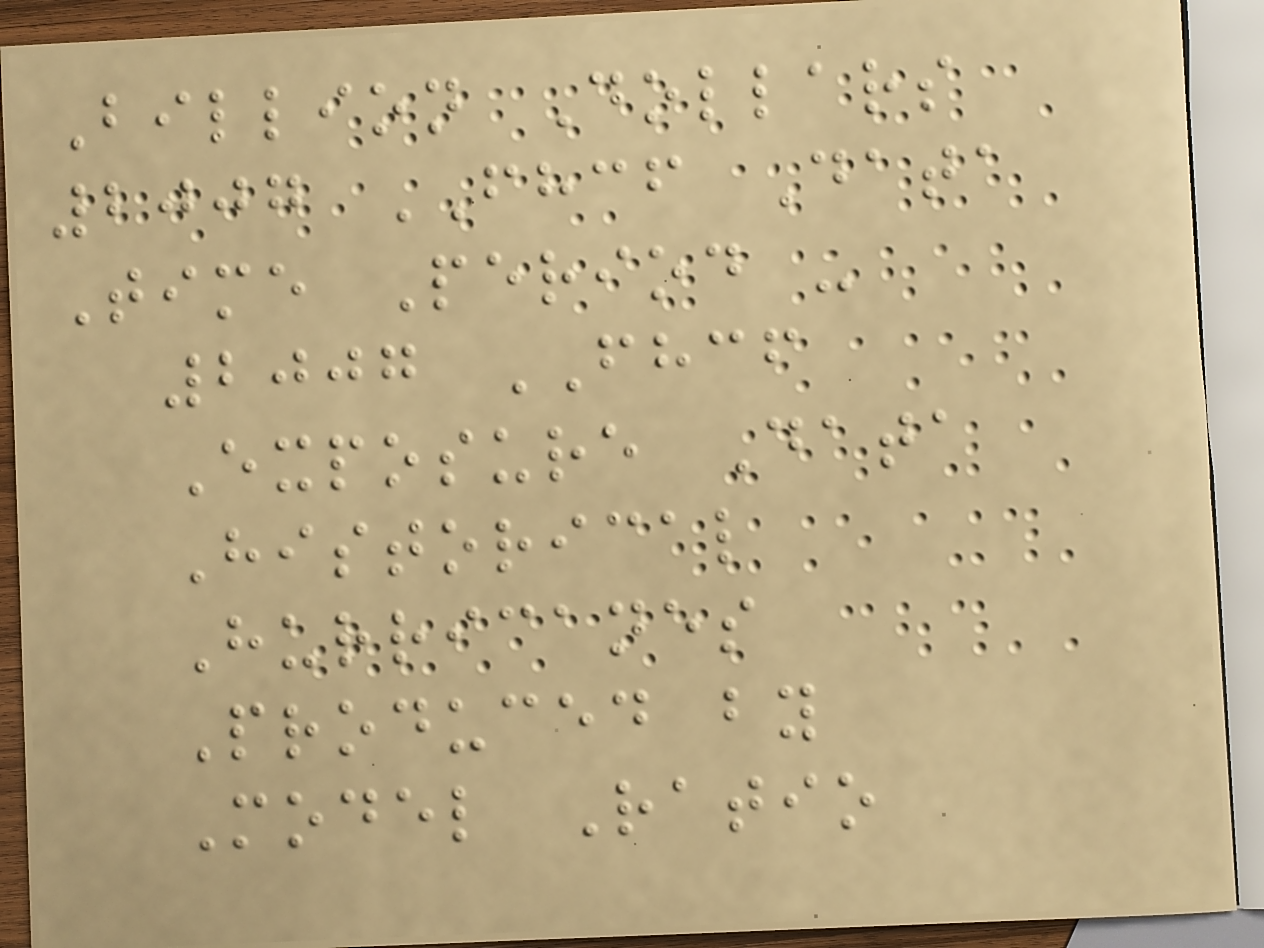Billion Dollars
2007 FHCF Data
Time Period -
2007 FHCF
Exposure Data
Historical
Hurricanes
Produced by
Model Ratio
